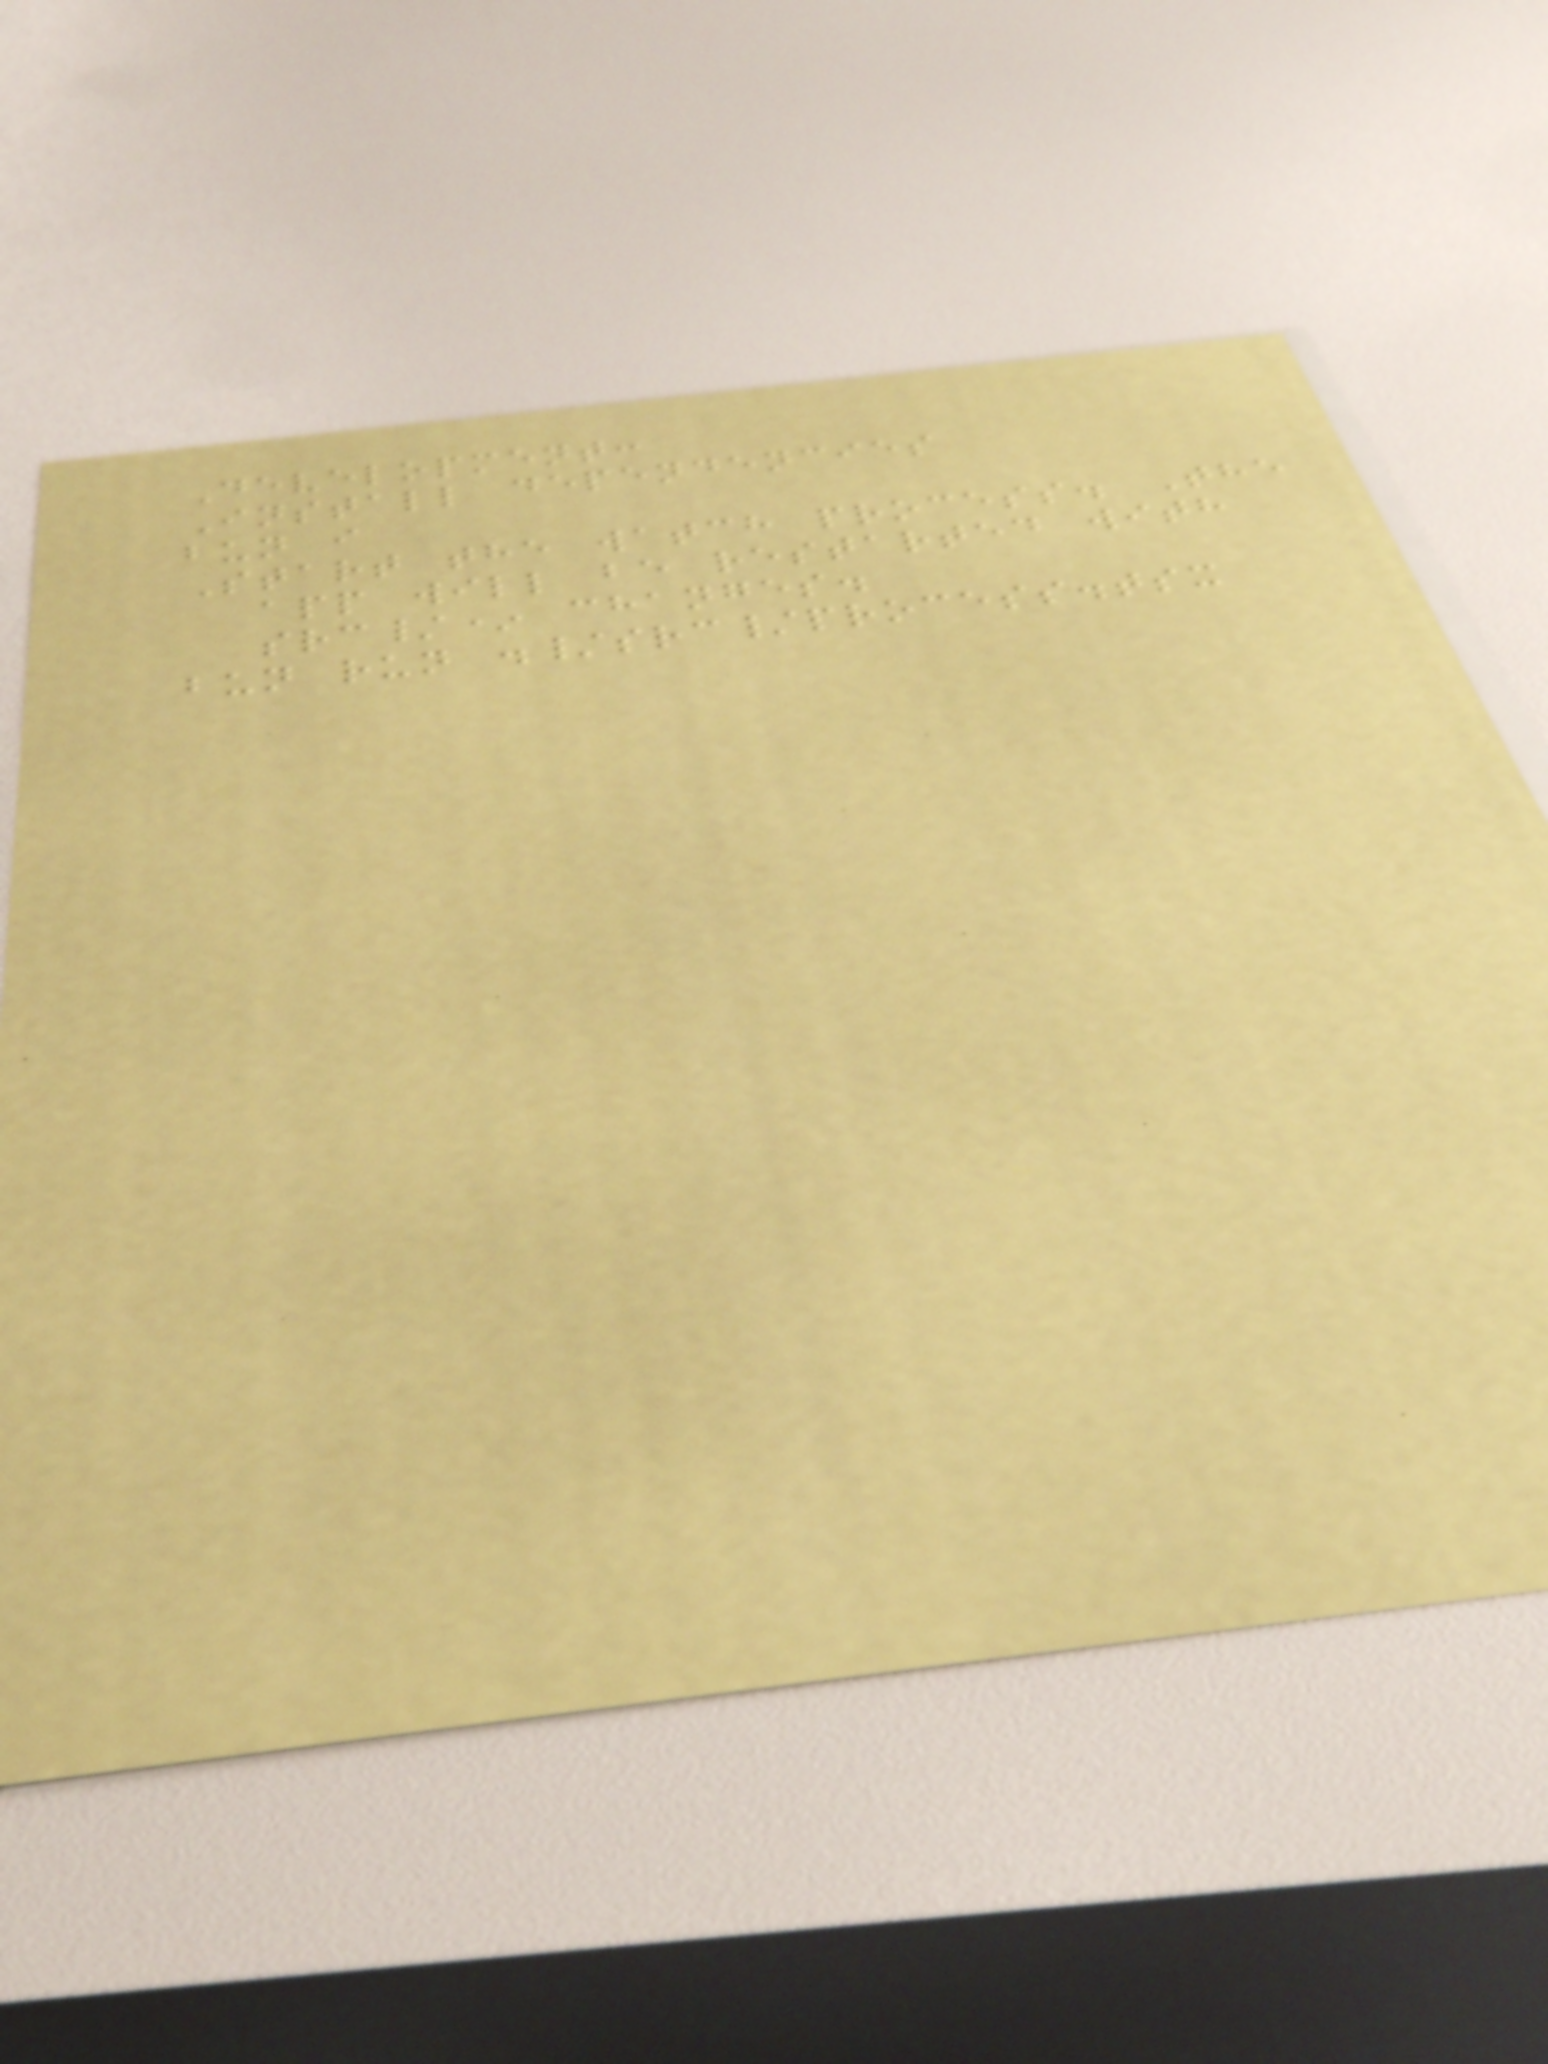Development:
Install dependencies
bun i
Start the watch process. The
app will be restarted with
src/* changes.
bun run ./src/process.tsx
